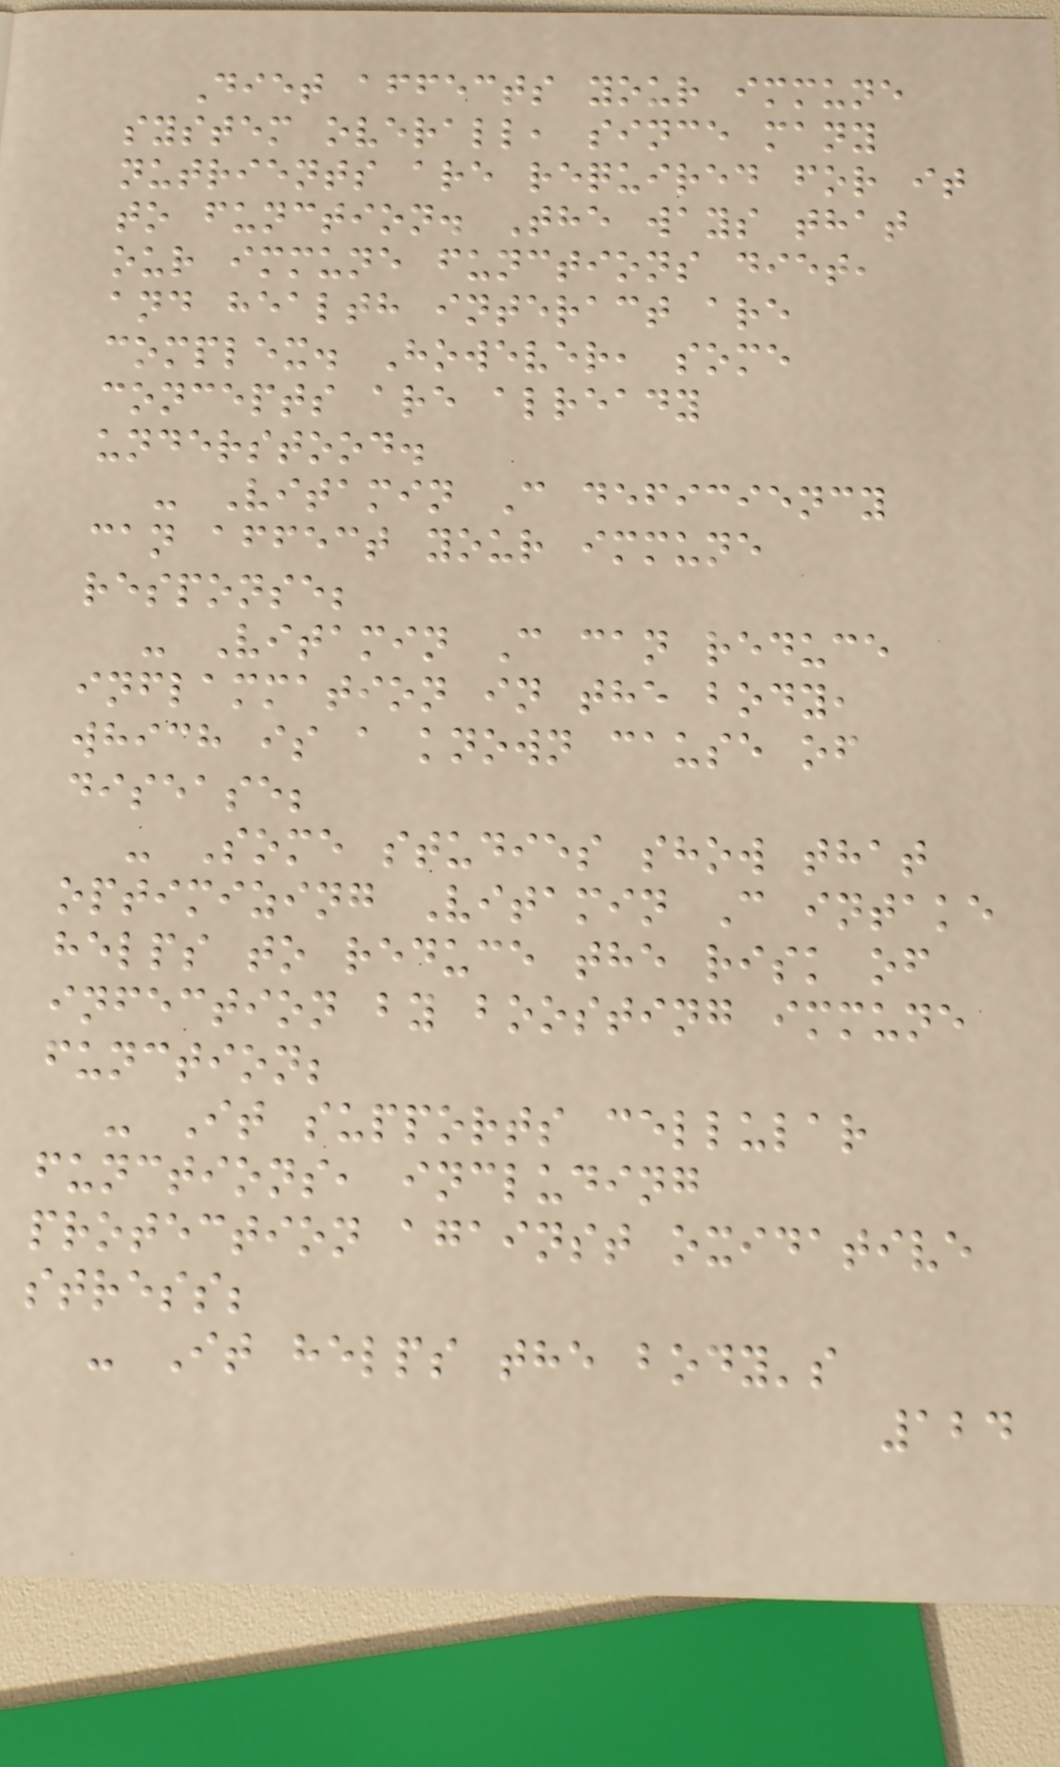Diet affects your immune
system overall, since many
nutrients are required for it
to function. The ways that
our immune functions diet,
and health interact are
complex. However, some
concepts are already
understood.
- Vitamin C deficiency
can affect your immune
response;
- Vitamin C can reduce
inflammation in the body,
which is a known cause of
disease;
- Some studies show that
optimizing Vitamin C intake
helps to reduce the risk of
infection by boosting immune
function;
- It supports cellular
functions, including
protection against oxidative
stress;
- It helps the body's
124
